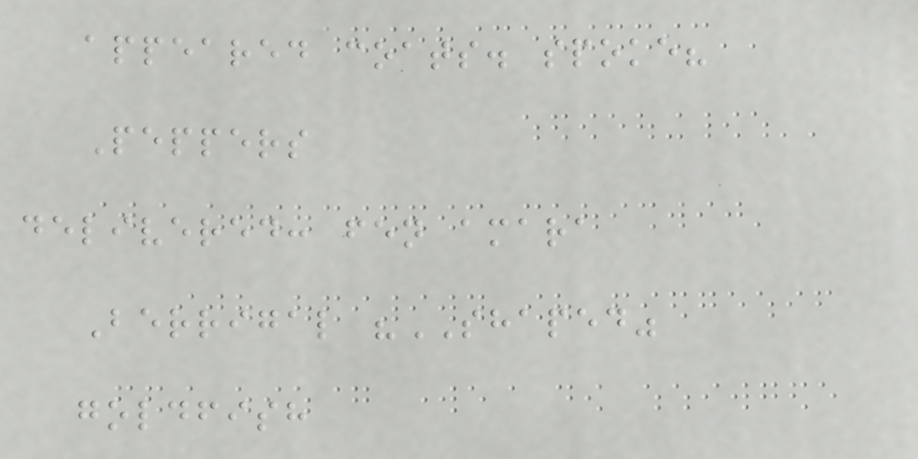appeared coats. spoke?
Peppers
delivered: fen amara
Berrigal "SHAPED"
goldfish
